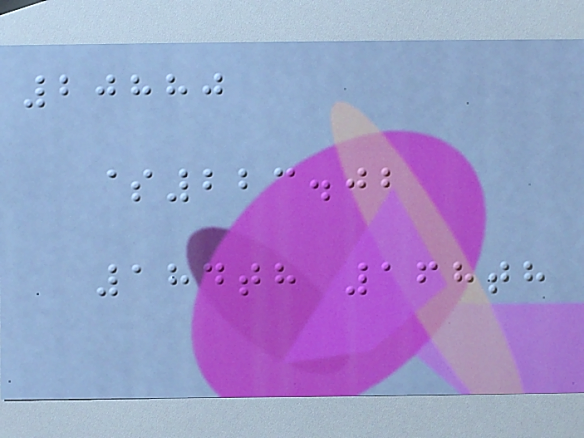20880
$223.02
184th 168th
